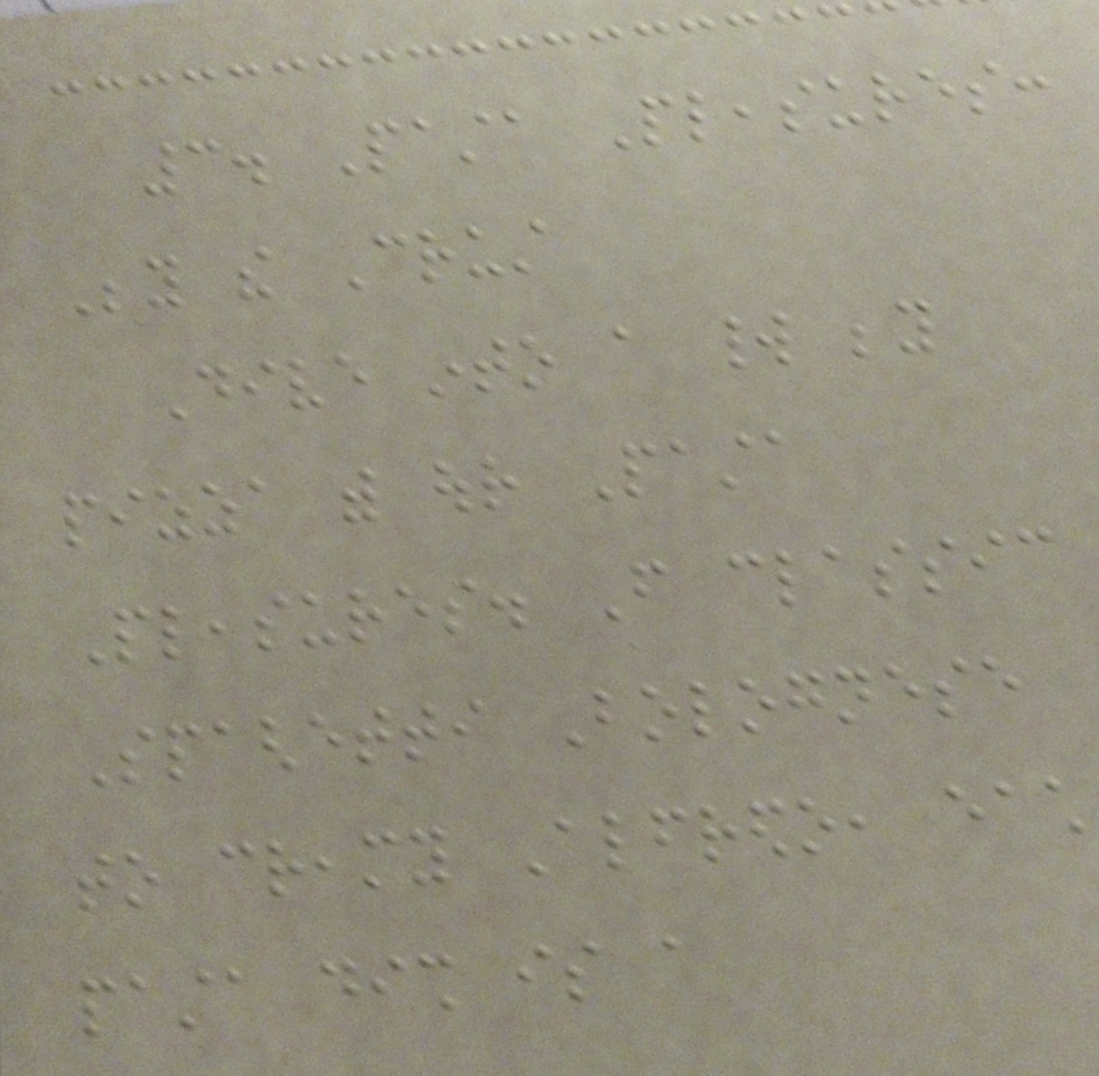3. Pasta Pleasures:
Beyond the Crust
Dive into a world beyond
pizza with our Pasta
Pleasures. From classic
Spaghetti Bolognese
to creamy Alfredo, each
pasta dish is a
